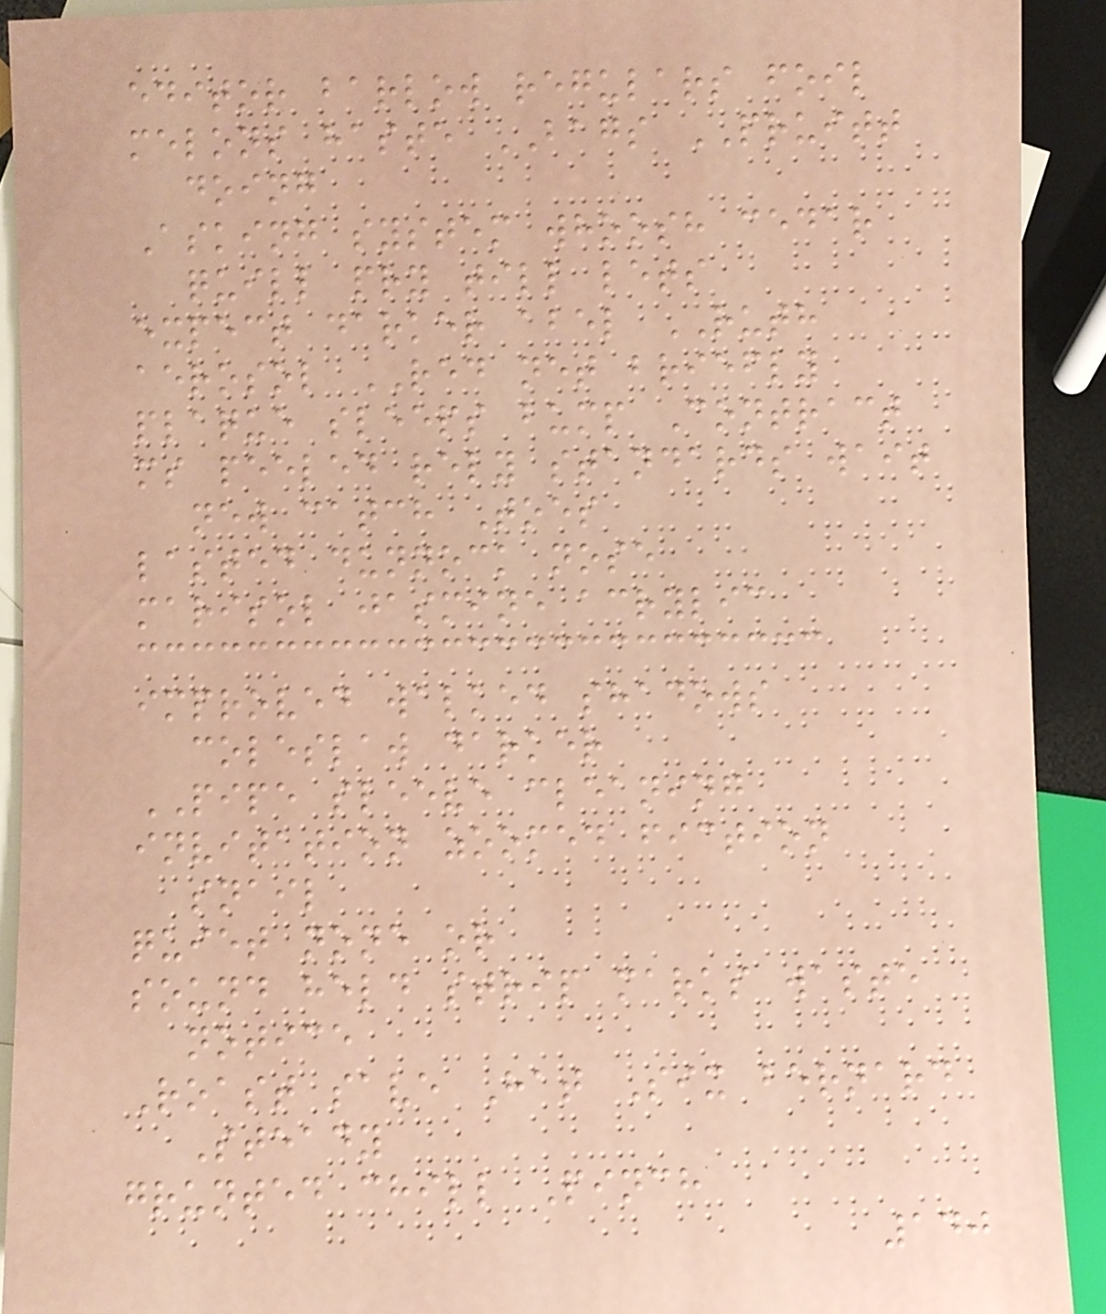editor barlow regulars foil
melons haste BAGS PRUITT
doing
Asking system whoosh cedar
quill pry till lets
expect darker abel RUTH
aerosol RED net briefly
plaque sleeps bump Contract
ms peeled rely standards wait
new catch Toes
lasted dunnock nose
marisol jasmine acrylic
improved walked shadows
coleslaw darker
PIPE sleeve cleaning
invitation zoomed fiction
snail
quiet none or
sound held strip marks waste
notice
Roast save Hat Six bernard
Steady
grunted chill Pinch
140
